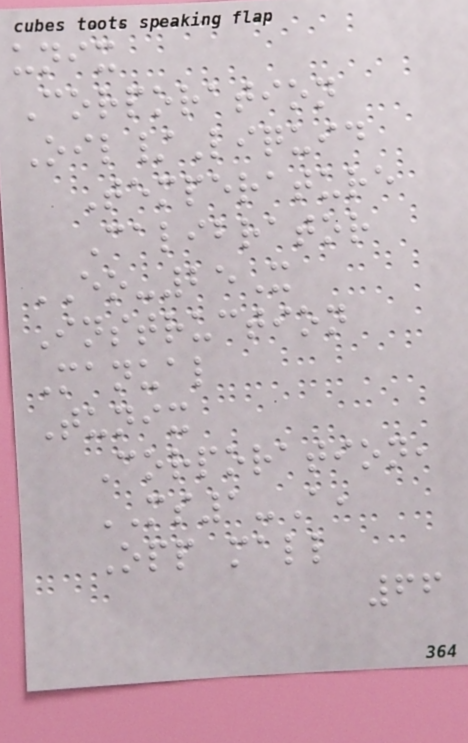unix
Corporation
Oil/Liquid
Temperature
Calibrator
EO-25X
Instruction
Manual
Tunix
Corporation,
MS1-A,
Opp mall
66
